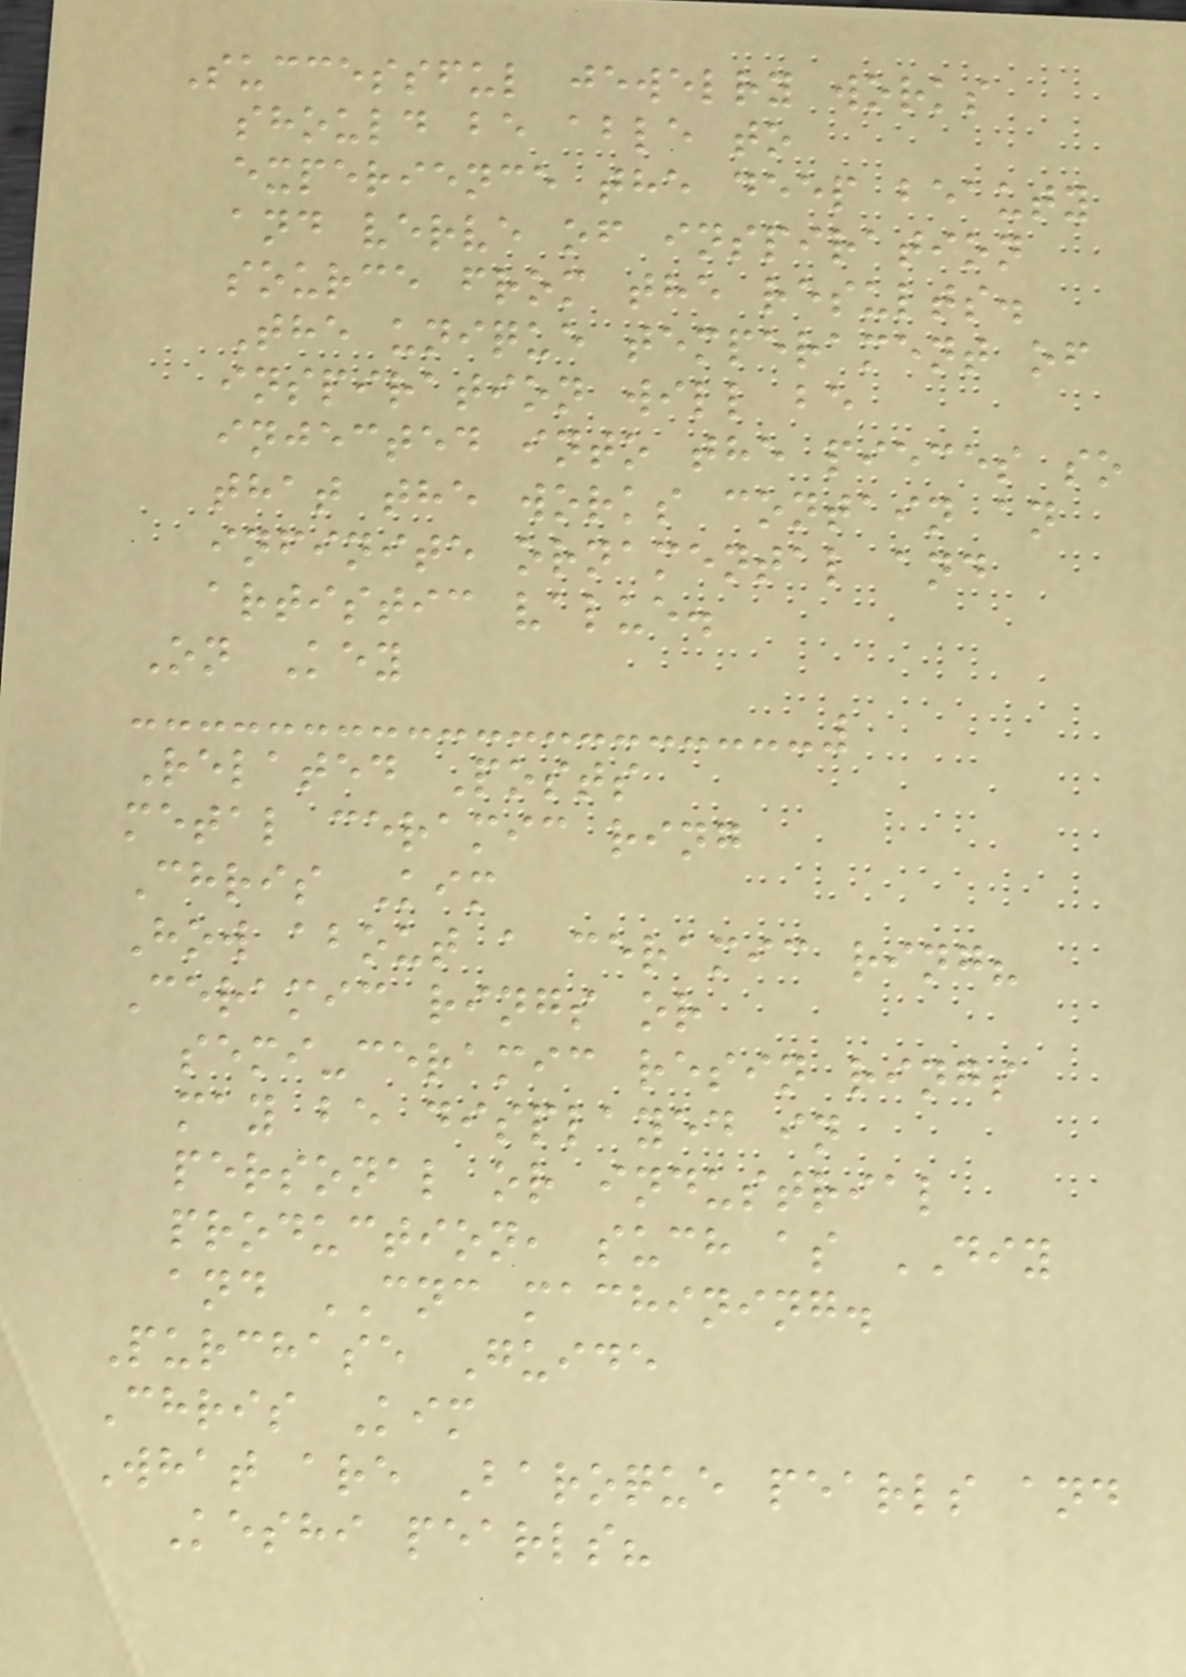Successful jewelry works
should be able to
experience the deep beauty
and verve of inspiration
source from the results.
The unique temperament of
inspiration will be
injected into the pieces so
that the works contain an
infinite ornamental and
artistic value.
On Key
Related Posts
metal ceramic ring
Chris Kim
How about a ceramic ring?
Ceramic rings or
semi-ceramic resin rings
may be displayed in
personal or industrial
production, such as DIY
and CNC machining.
Purchase Guide
Chris Kim
What are Baroque pearls and
Keshi pearls?
